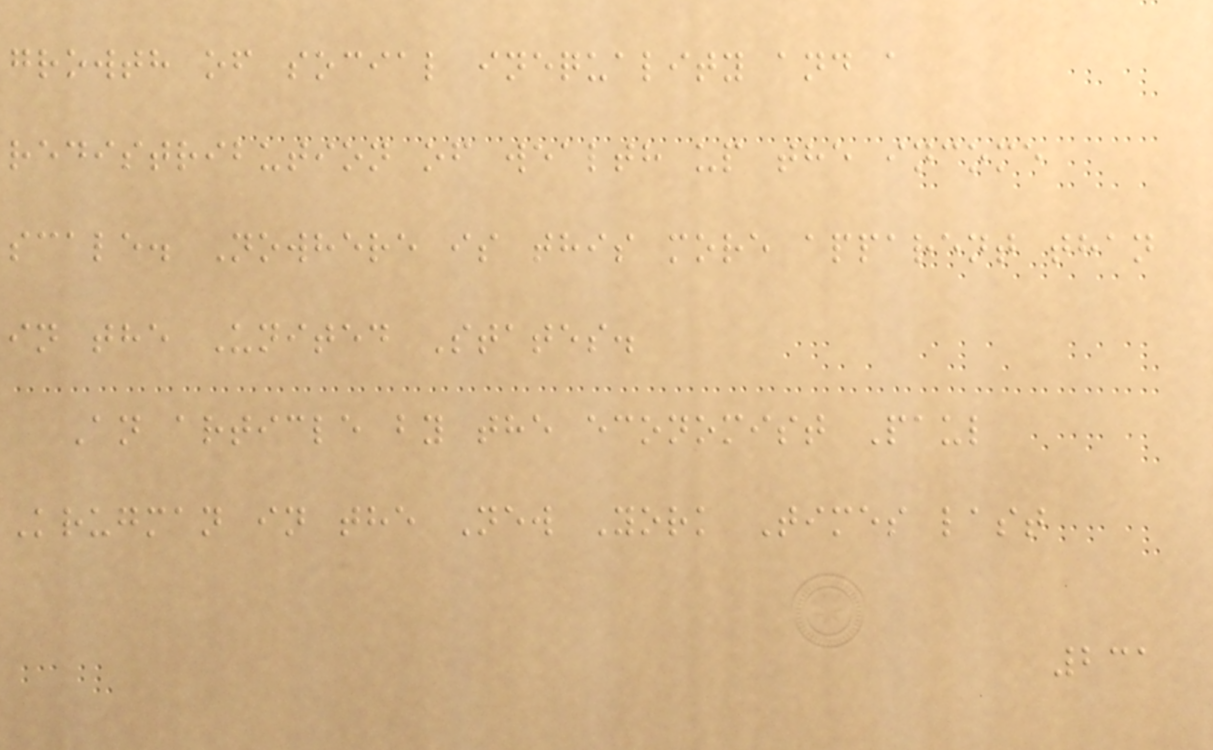growth of social inequality and a
redistribution of wealth up the income
scale. Nowhere is this more apparent than
in the United States.
An article by the economist Paul
Krugman in the New York Times last
231
